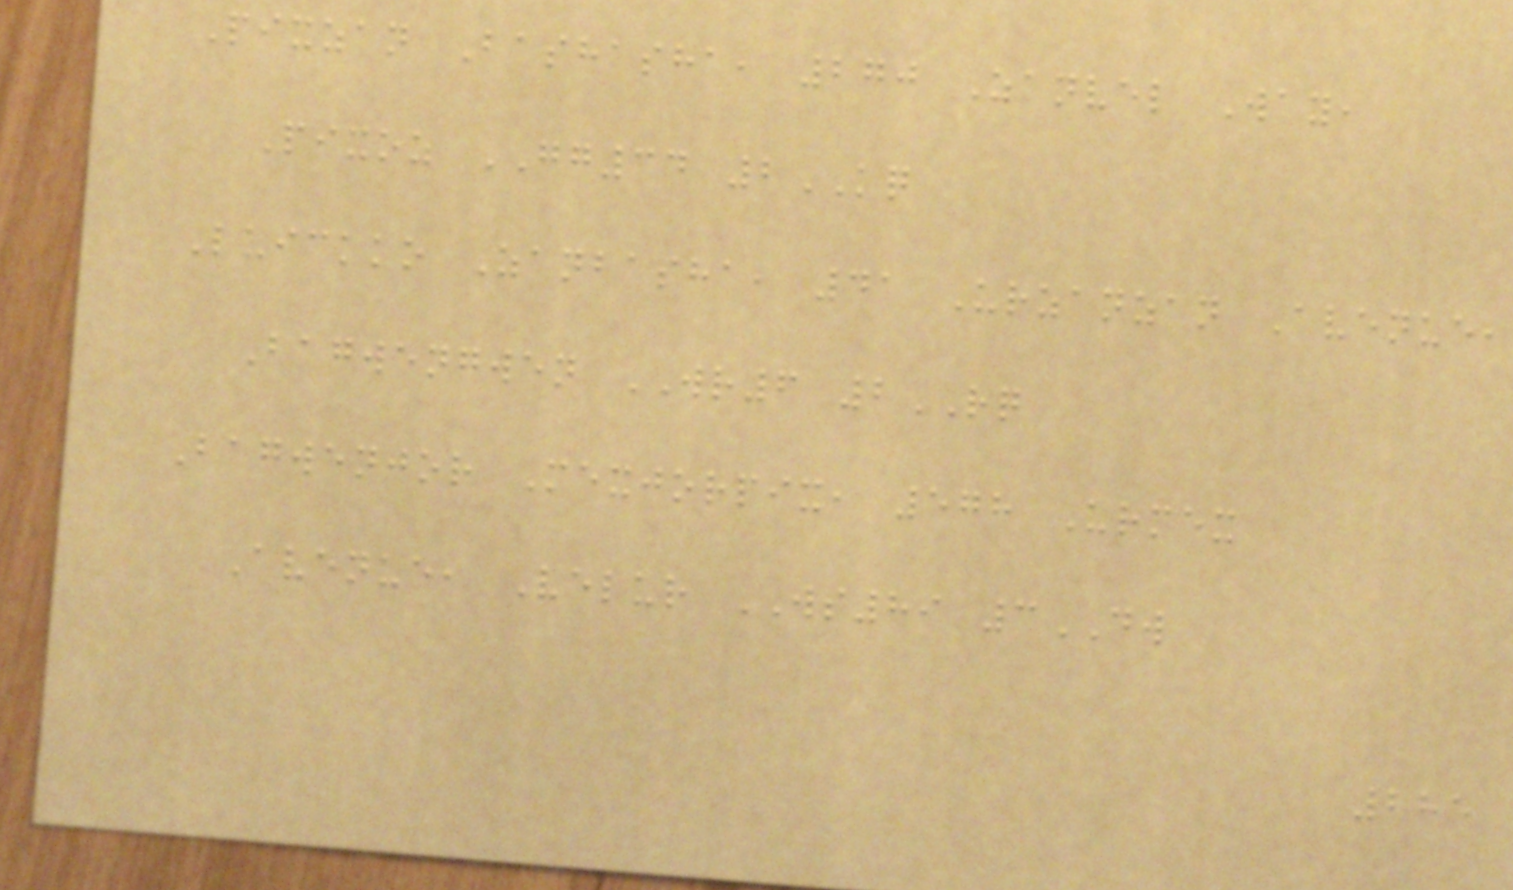Pixzan Bashasha, 270 Zanvel Way,
Pixoz GG34 2KQ
Luickko Zanbasha, 41 Urzanzan Avenue,
Bagwengwen WR6 2RQ
Bagwenjor Mexjorpix, 578 Urmex
Avenue, Velur WS89 3DW
285
